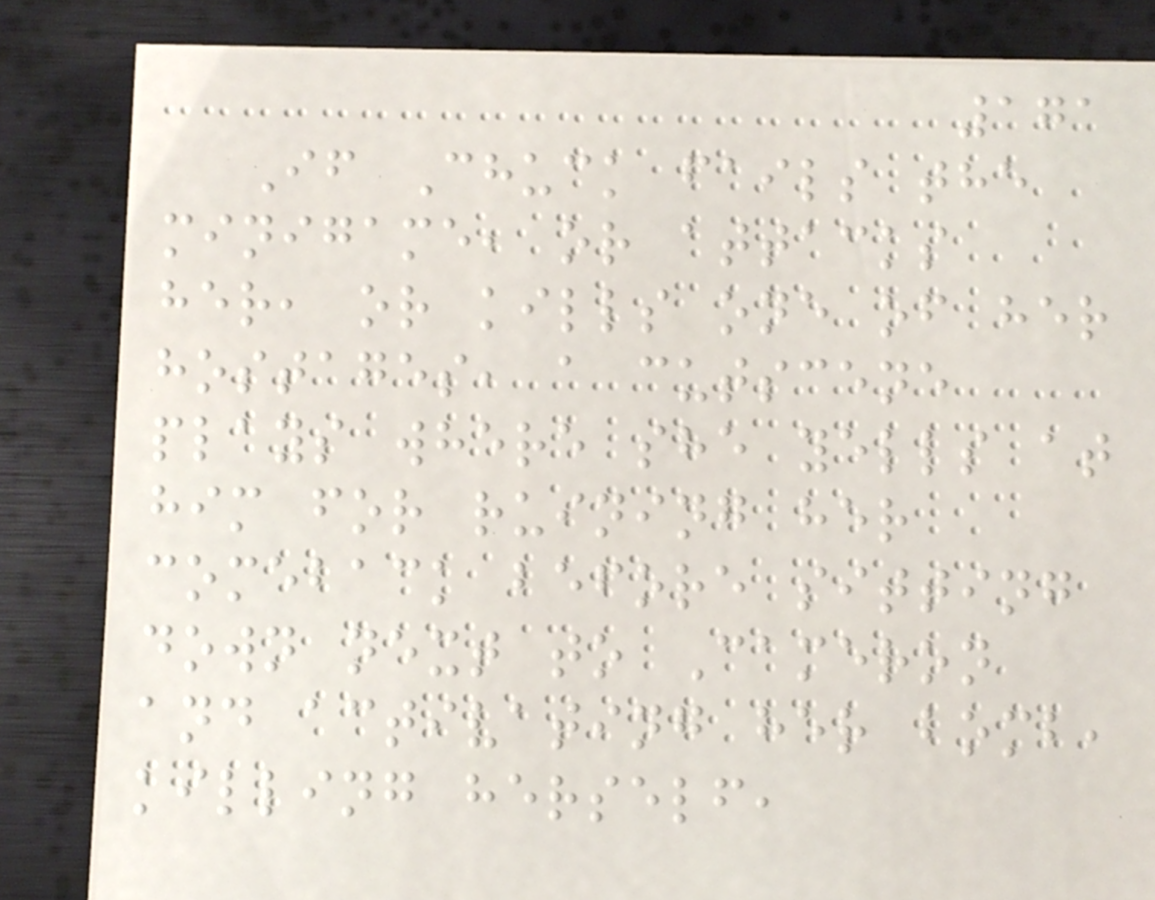171
If Chuck fails the
minigame, or attacks
her, or kills one of her
hostages, a cutscene
plays where she yells at
him for ruining her
comeback before sitting
down next to Cameron
and activating her bomb,
killing herself,
